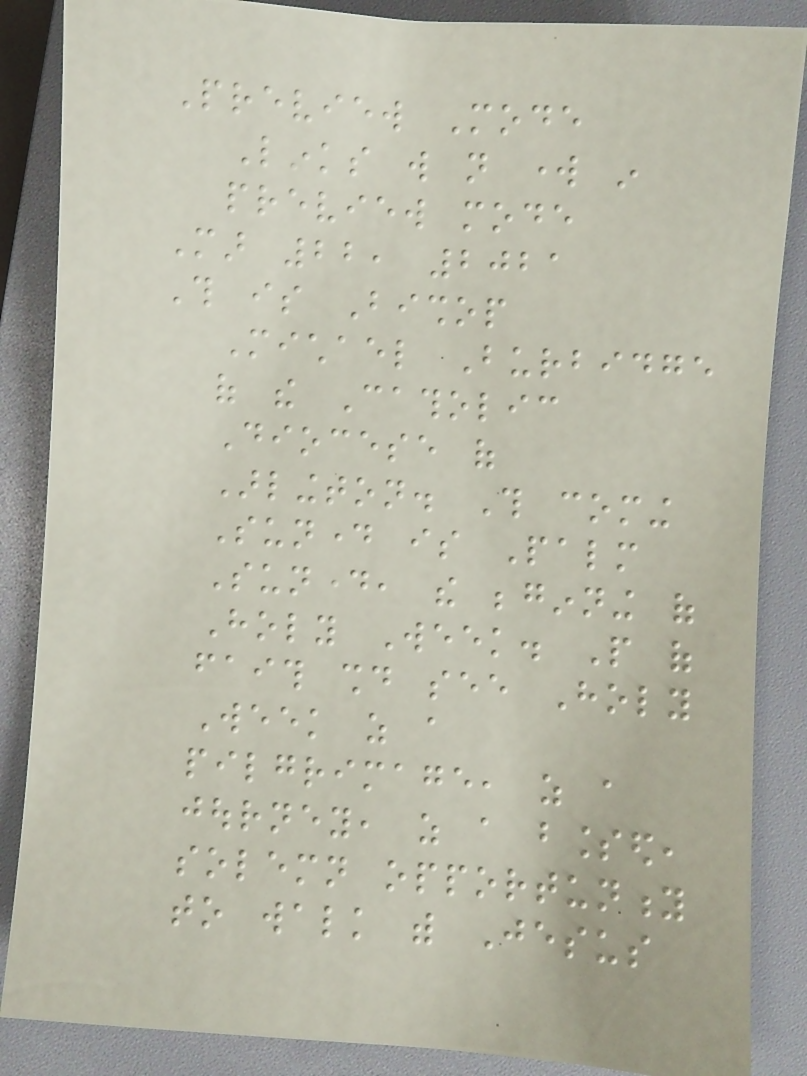Preview Mode
Links will not work in
preview mode
Mar 22, 2021
This is Bishop
Michael Burbidge
of the Catholic
Diocese of
Arlington. This coming
Sunday is Palm
Sunday, the beginning of
Holy Week. People of
faith should see Holy
Week as a
pilgrimage, as a
journey, as a blessed,
solemn opportunity
to walk with Jesus
